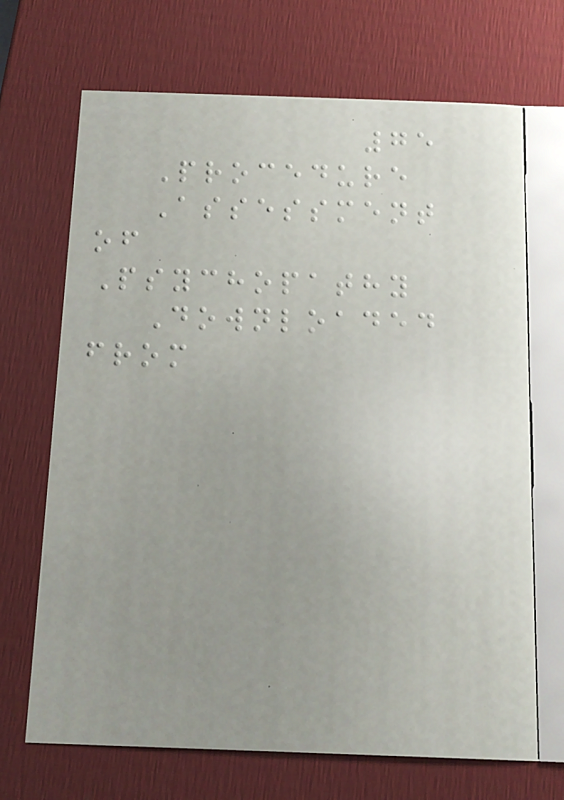75
Procedure
Assessment
of
Psychopathy
Downloaded
from
